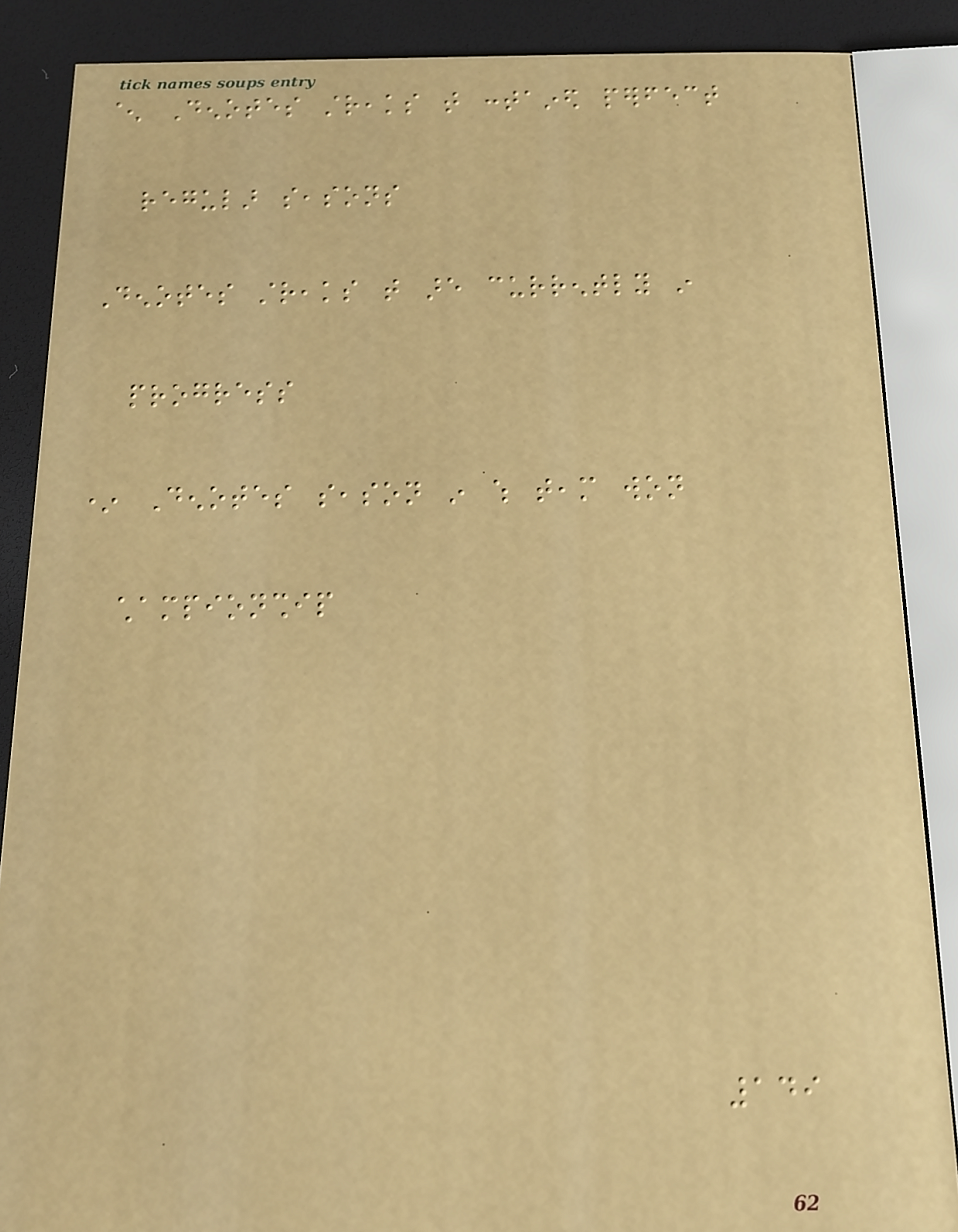^ Denotes streaks that contained perfect
regular seasons
Denotes streaks that are currently in
progress
* Denotes season in which team won
championship
149
